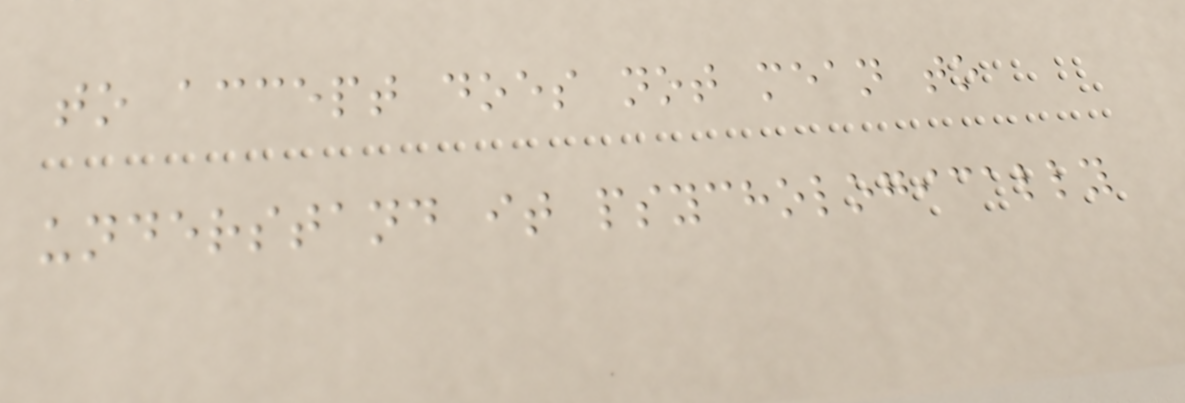to accept does not mean to
understand it psychologically
